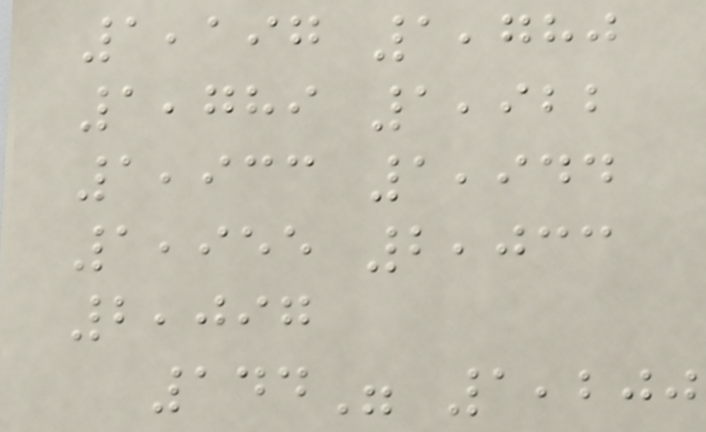1,197 1,780
1,789 1,922
1,933 1,944
1,955 2,033
2,097
144" 1,200
